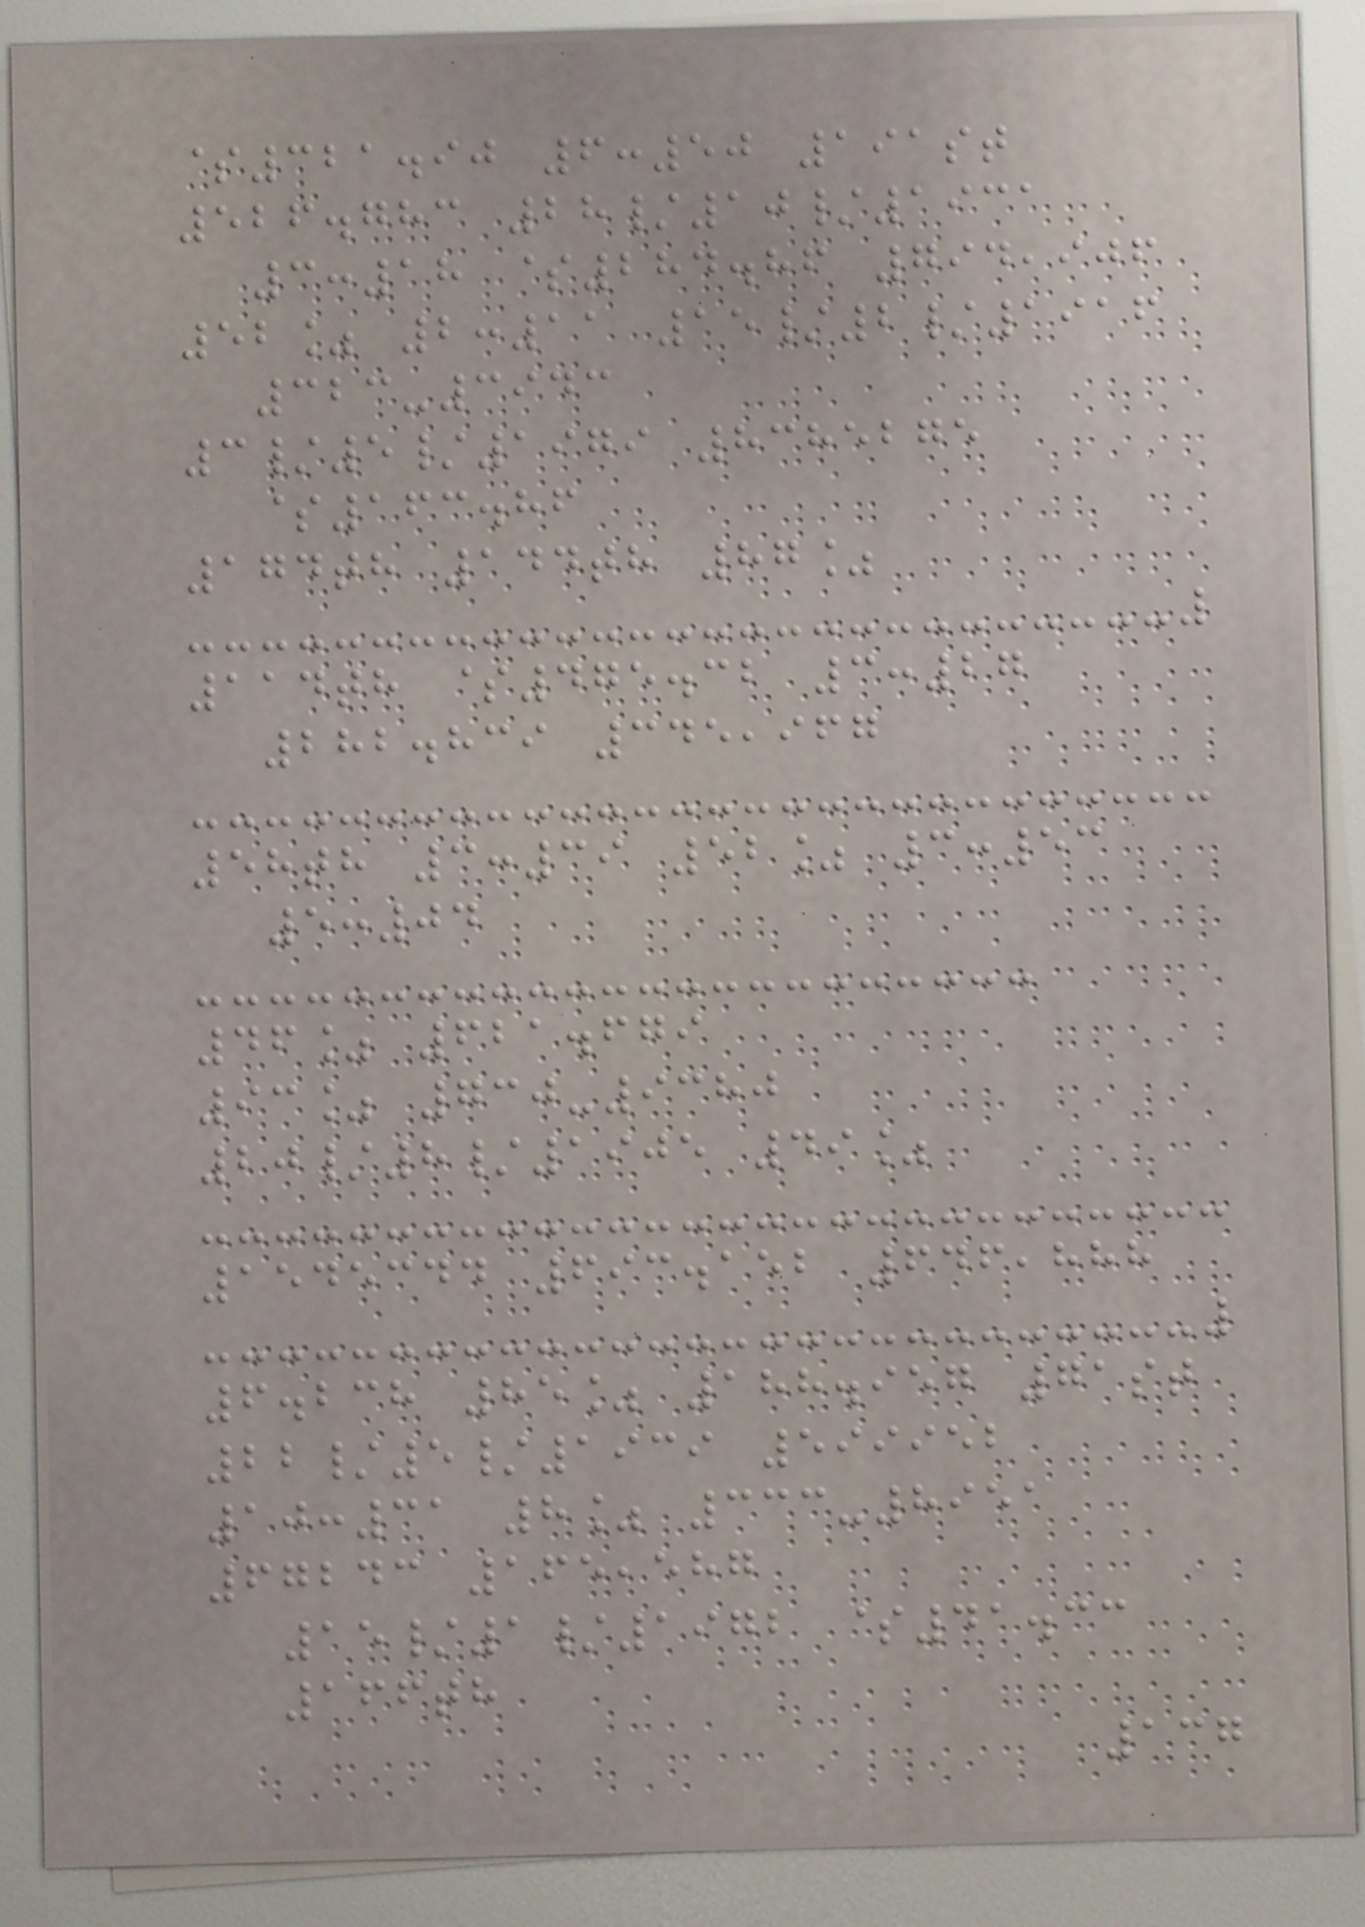$321.90 6:50 191st
526.783 28/10/1931
3:18 $284.86 794,906
52% 2:11 15/2/1916
323-3943
3/5/1979 8385275
$163.86
174th 144th 87%
114th $475.32 3:27
282.839 345,967
58th 3:39 52% 3:53
5:04
46% 621.679
93% 730-9380
20/8/1905 49%
1545344 693.152 646,888
6.238 85% 188.957 71st
22/5/1939 599952
10:31 8% 333-8951
67243 165,587
15/1/1972 $41.33
166th
137
